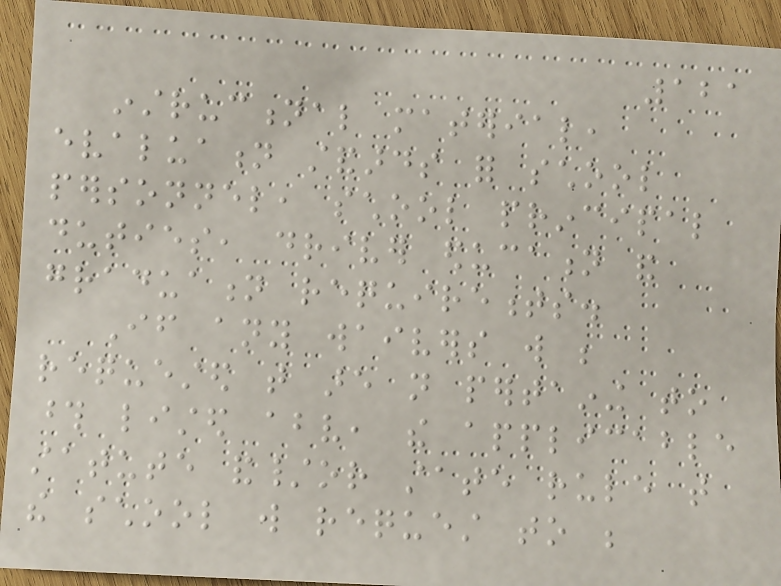121
instructional material,
evaluation standards for school
personnel, school principal
duties, driver education and
graduation requirements.
If any waivers will be
requested that are not pertaining to
those listed above, the applicable
statute and/or state rule that
the school will request to be
